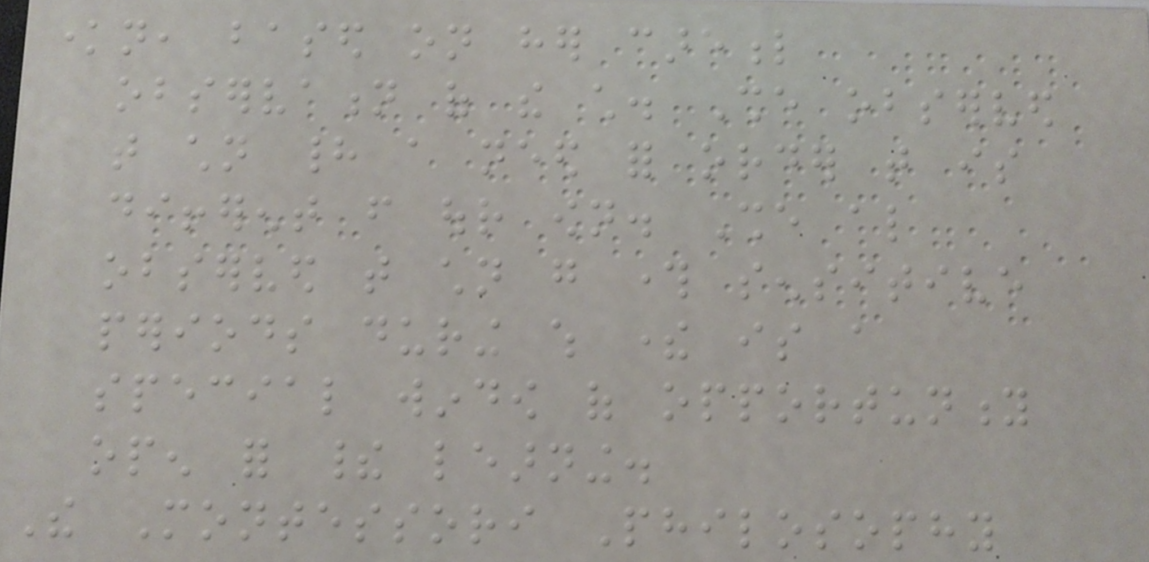known, based on her careful
observation of the child. She observed
that children had a need for order that is
different from our own. She also
observed that children go through sensitive
periods during which there is a
special window of opportunity
open for their learning.
The Montessori Philosophy
